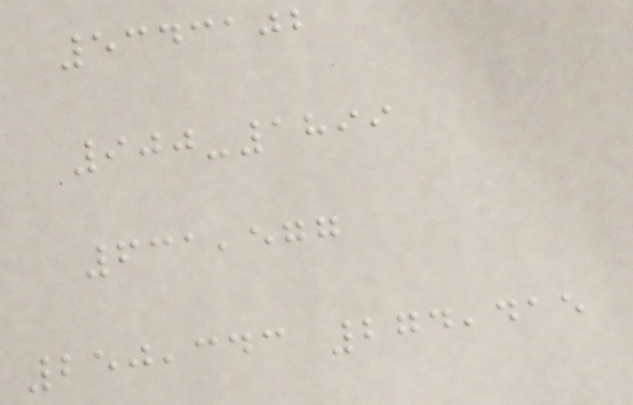5343102
900-1899
631,577
250,343 274,415
